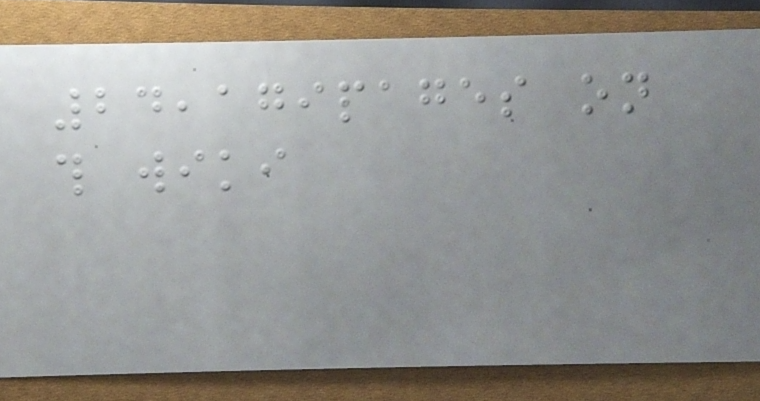24,179pages on
this wiki
